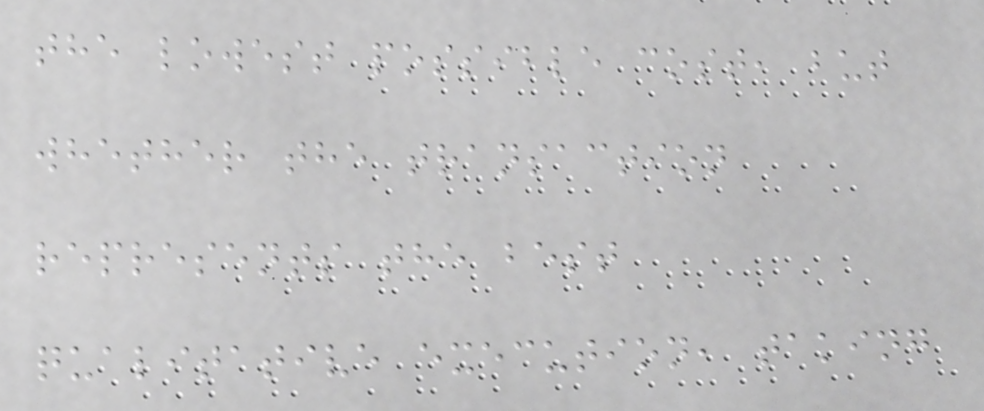the lowest possible cost, but
whether the transaction
represents the best
qualitative execution, taking
